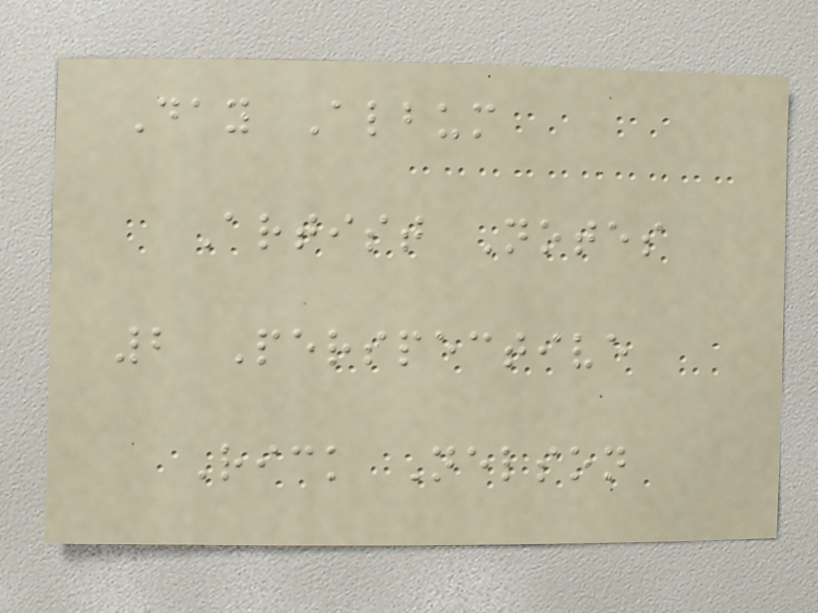Day Album
Artist Notes
2 Perspective
Rick Nelson
